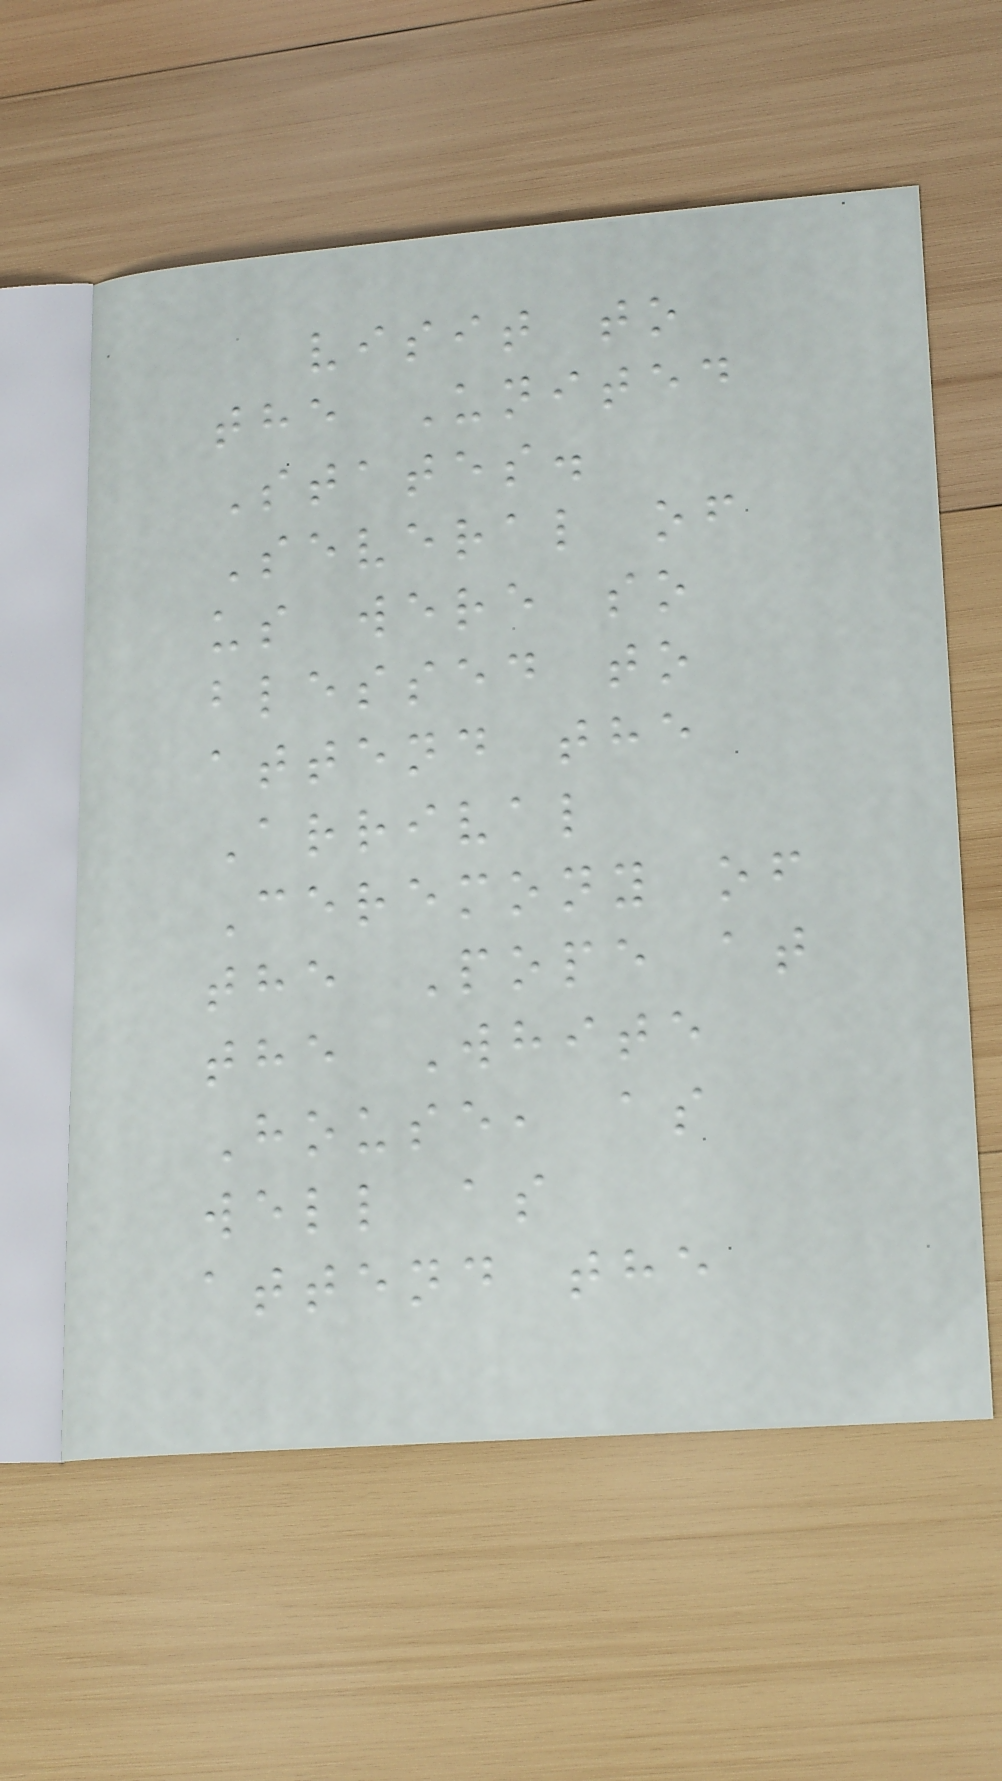visit to
the United
States.
Several of
us were so
blessed to
attend the
Arrival
Ceremony of
the Pope at
the White
House, as
well as
attend the
